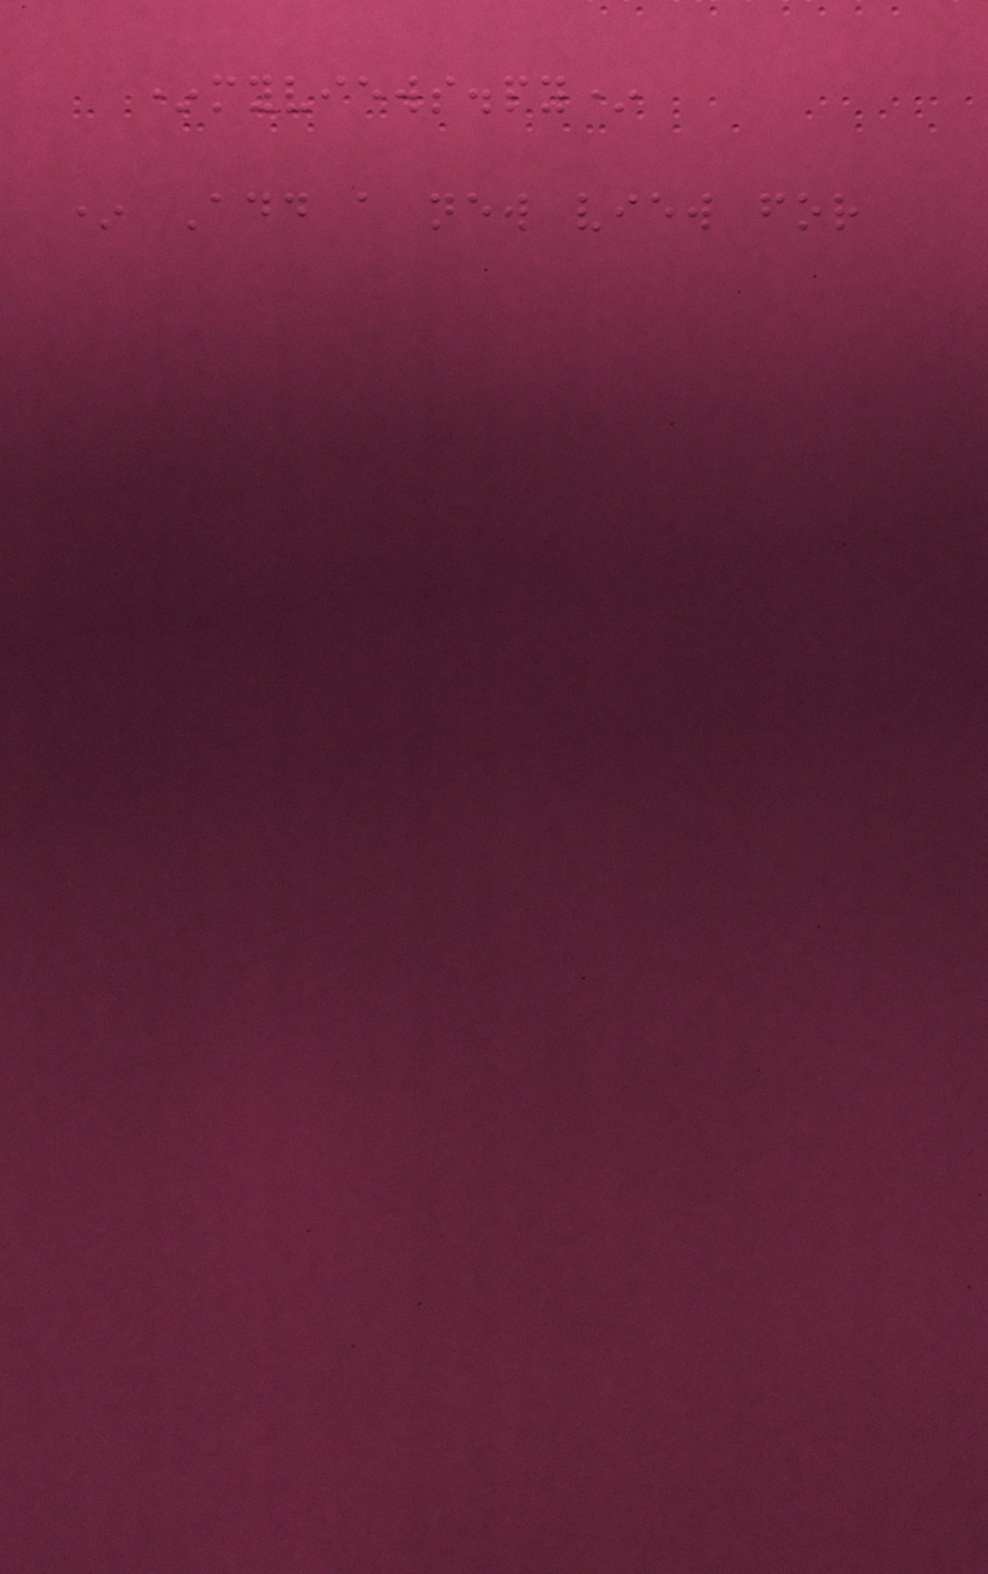*myviews.py*
* Add a new view for
